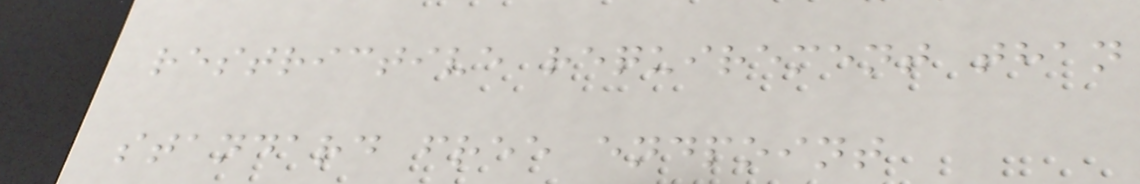restrictive requirement than
standard free endpoint
